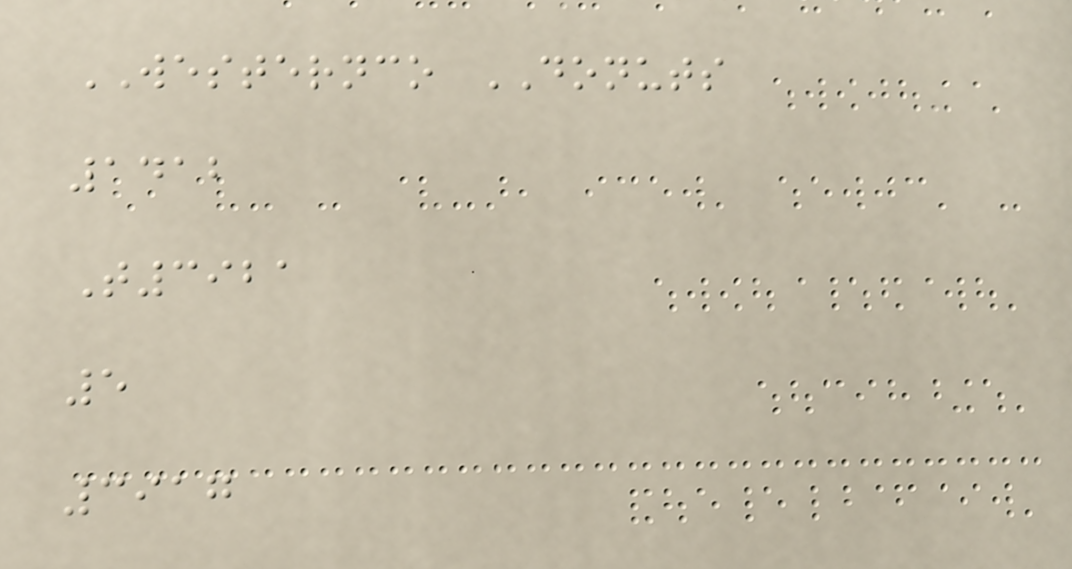WESTERNCO DONUTS
1412
T3921
5
3917
